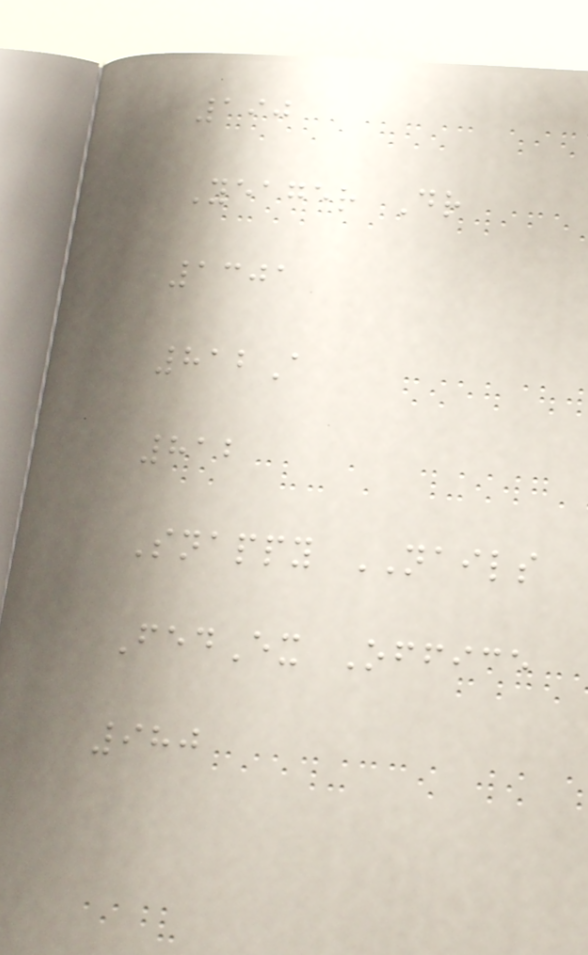190
Yeager Dr
1301
812A
812
Snappy NAILS
FedEx Office
980
